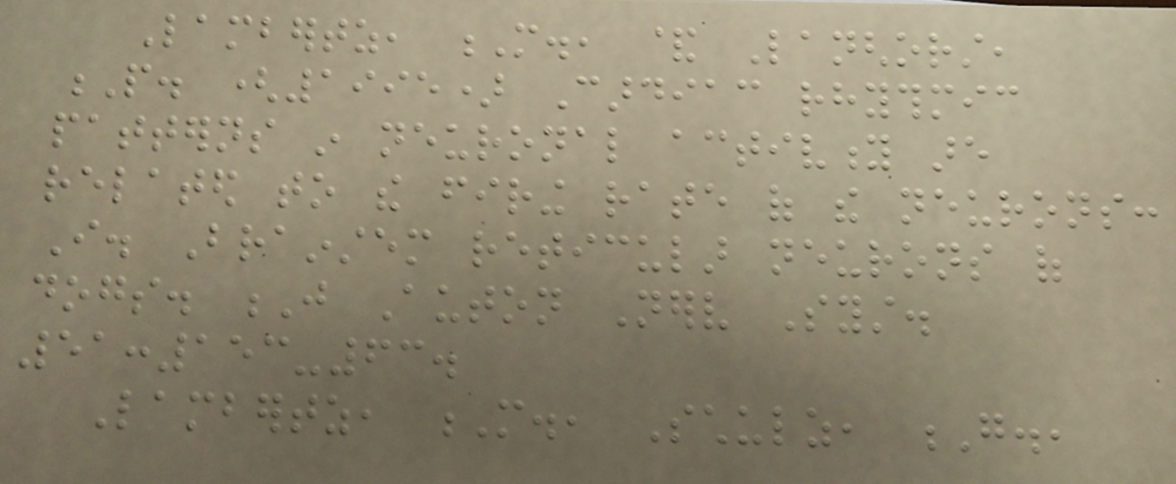Lambertz, M., & Langhorst,
P. (1995) Cardiac rhythmic
patterns in neuronal activity are
related to the firing rate of the neurons:
I. Brainstem reticular neurons of
dogs. J Auton Nerv Syst.
51:153-63.
Lambertz, M., Schulz, G.,
